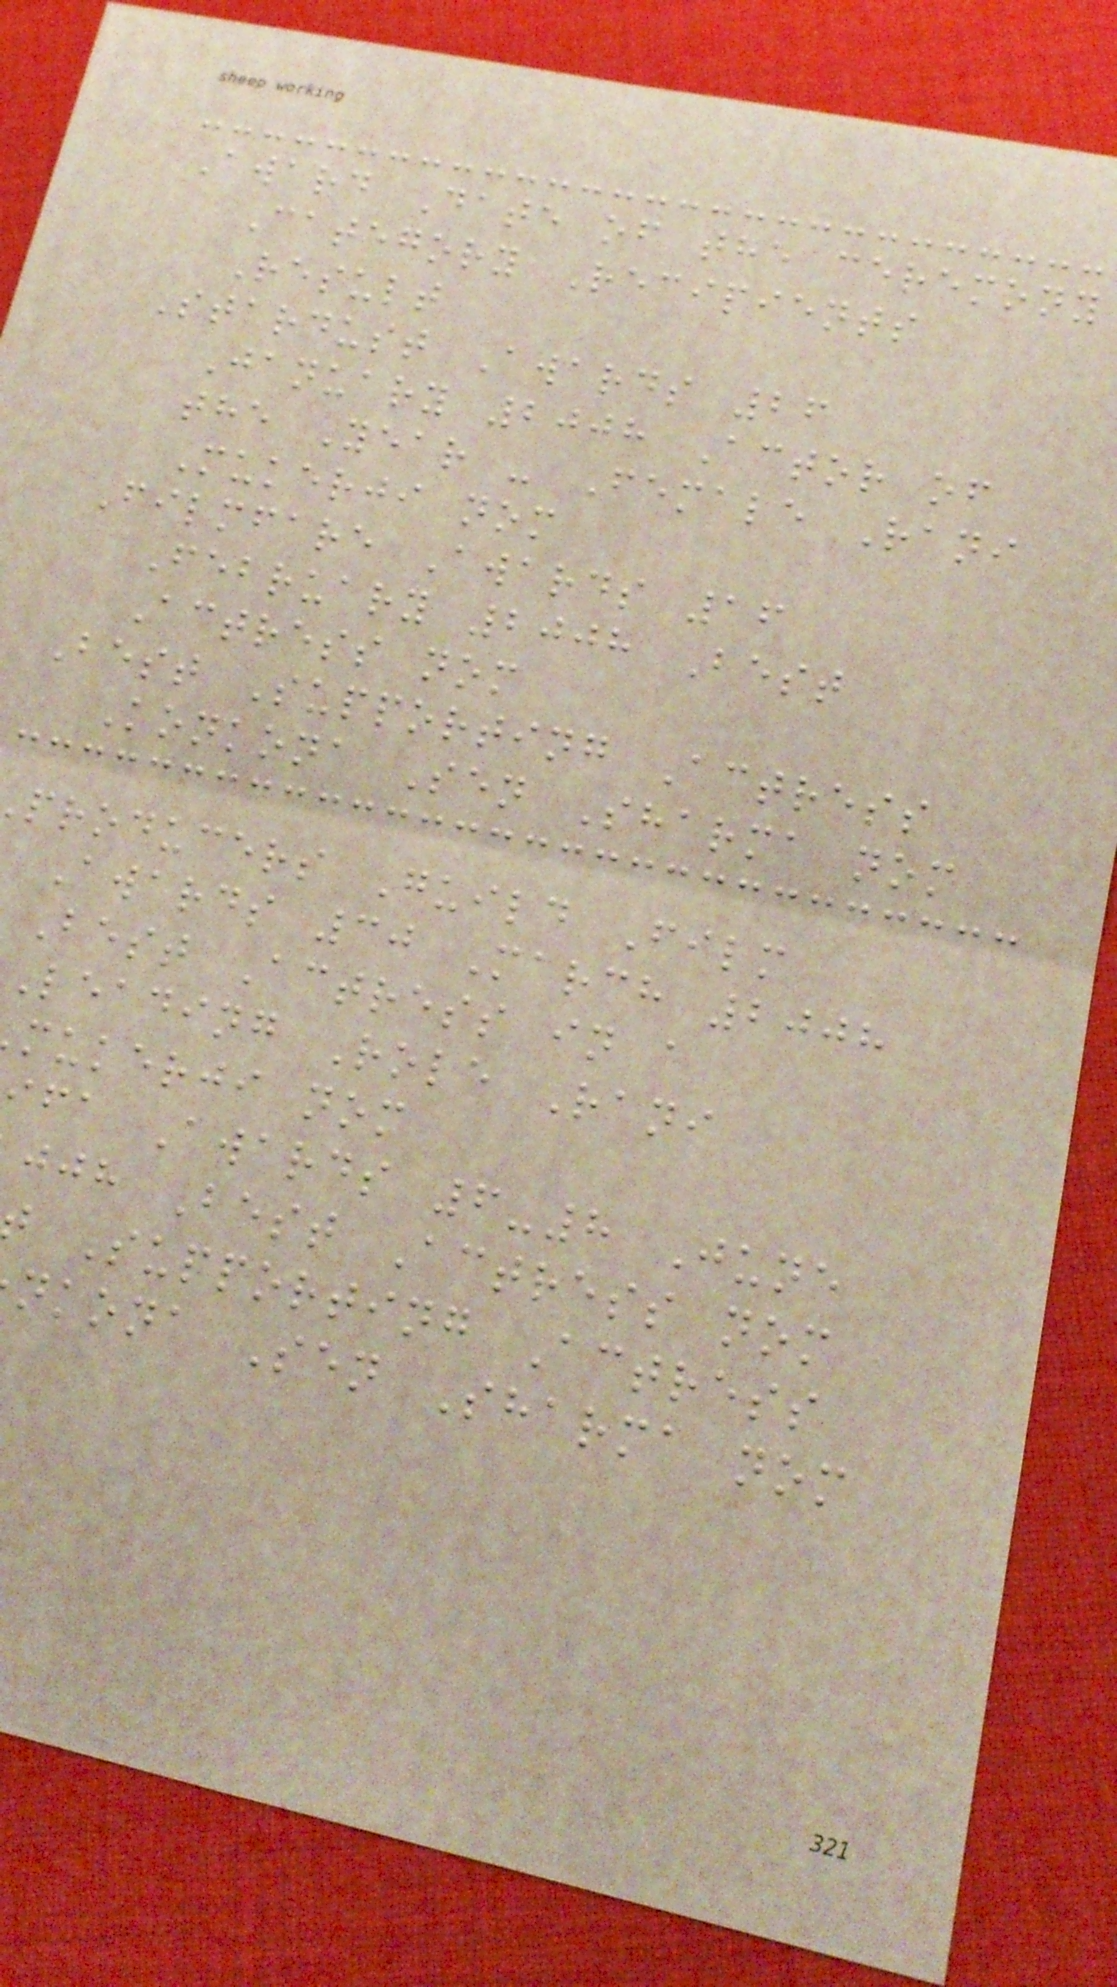Award Date of the ceremony
Category Recipients
Result
Stardust Awards 26
January 2008 Actor of
the Year - Female Rani
Mukerji nom
Filmfare Awards 16
February 2008 Best
Actress nom
Best Supporting Actress
Konkona Sen Sharma nom
producers Guild Film
Awards 30 March 2008
Best Actress in a
Leading Role Rani
mukerji nom
ifa Awards 6-8 June
jjh Best Actress nom
Supporting Actress
nkona Sen Sharma nom
